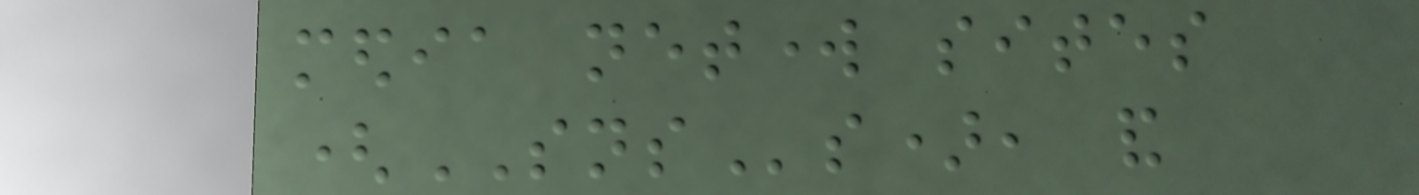media network sites
(SNSs), and
